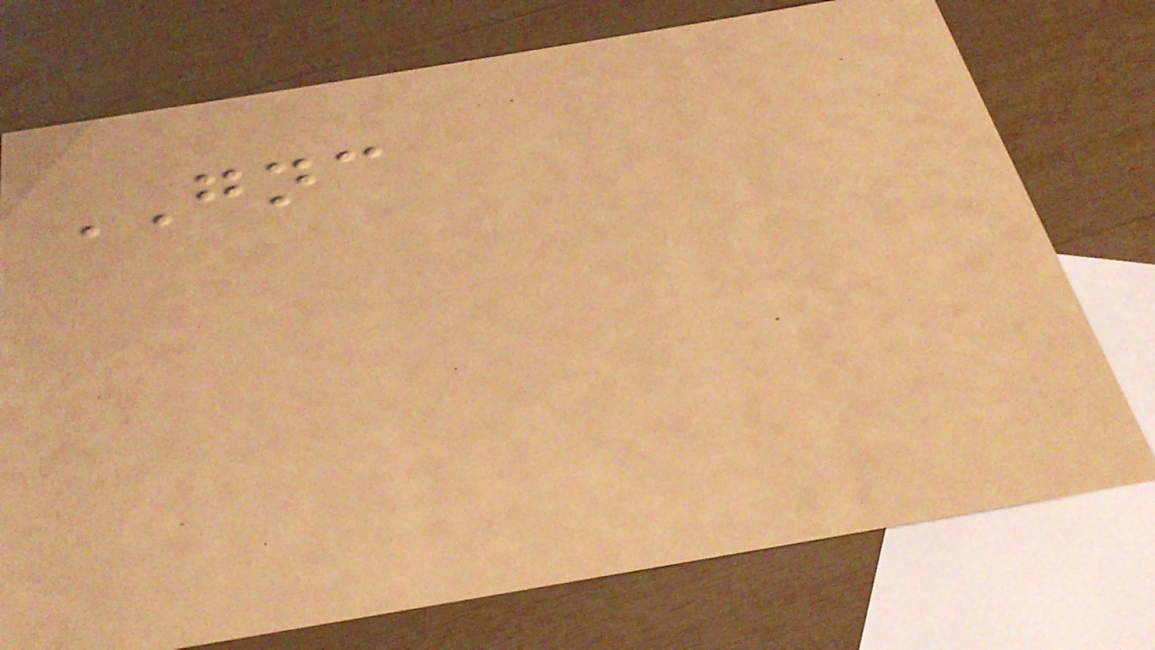GNC
